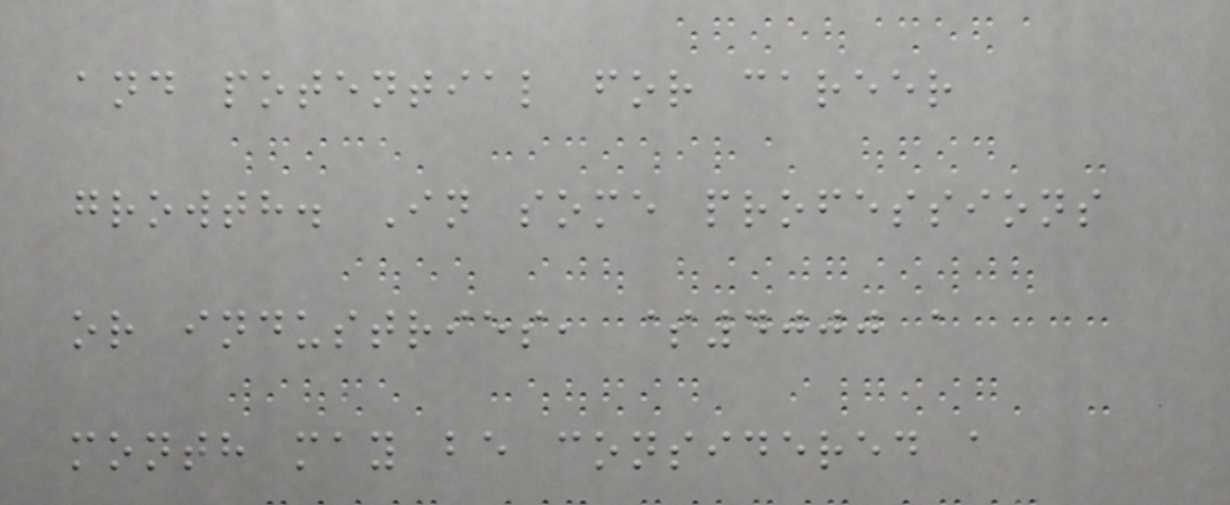and potential for career
growth. In some professions
or industries, $4000 a
month may be considered a
